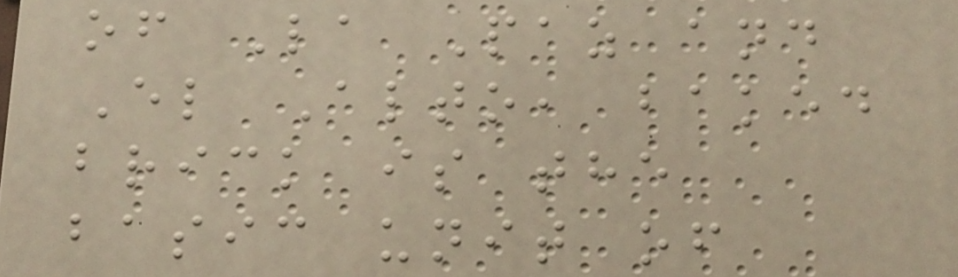of La Paz and
El Alto, baked
brick is the
basic unit of
